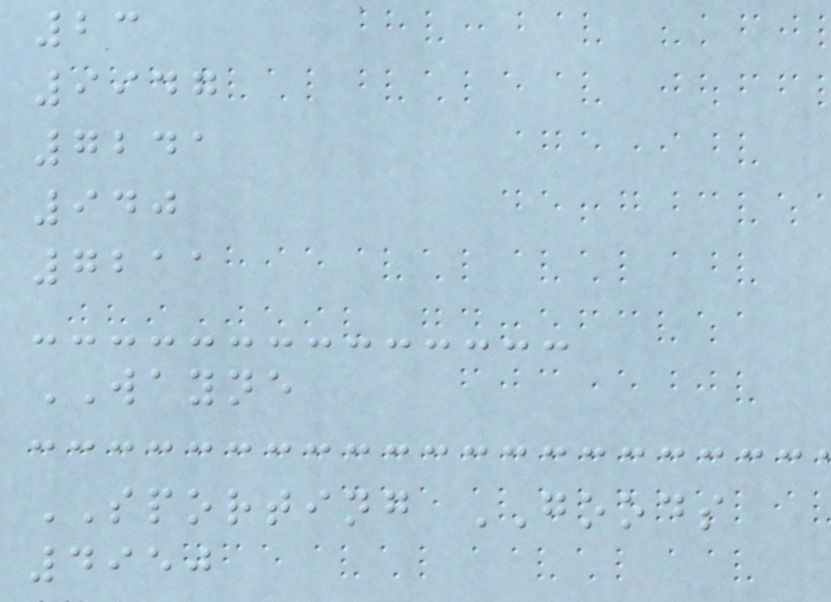23
9947
7241
940
7211
WAYNE
SPORTING GOODS
4950
